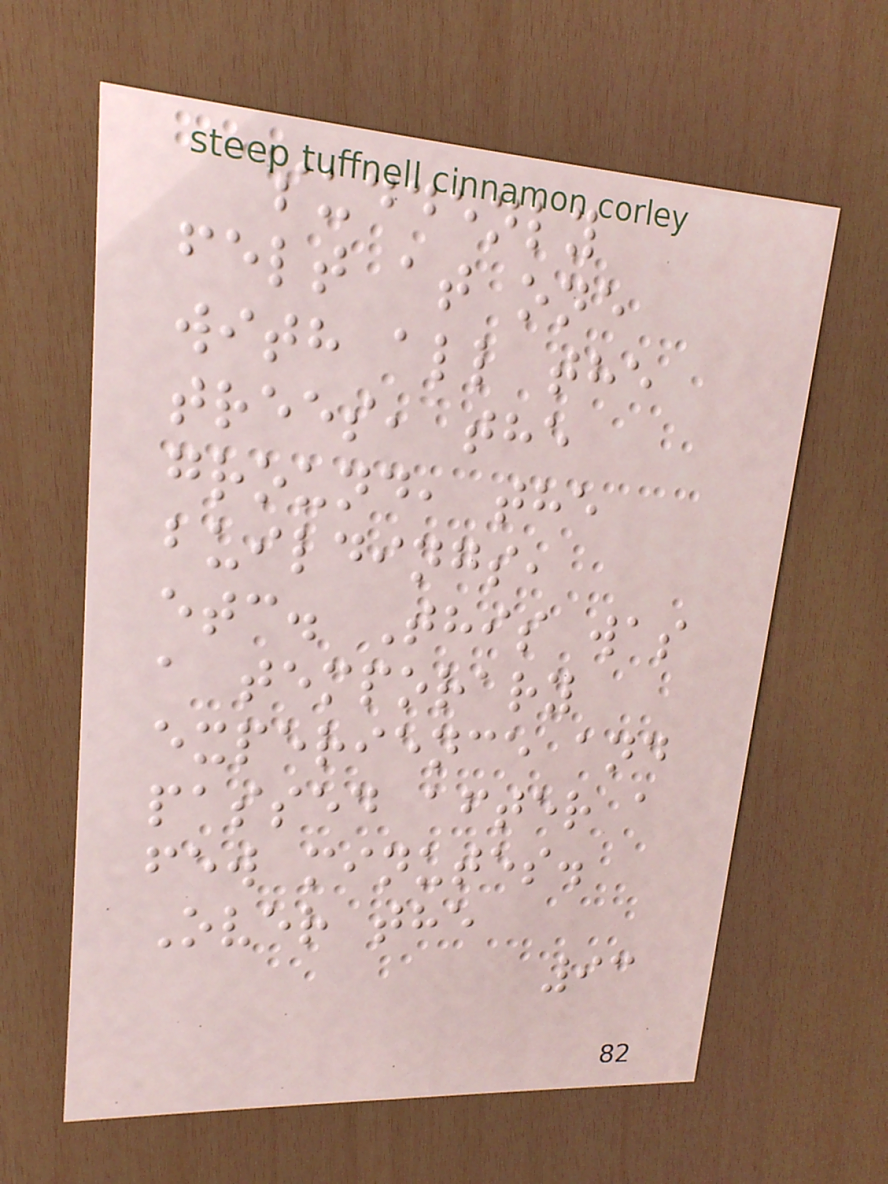suddenly
felt at one
with all the
trees, the
ground, the
buildings,
etc. This was
a temporary
experience and
passed after a
few minutes.
Over the
93
